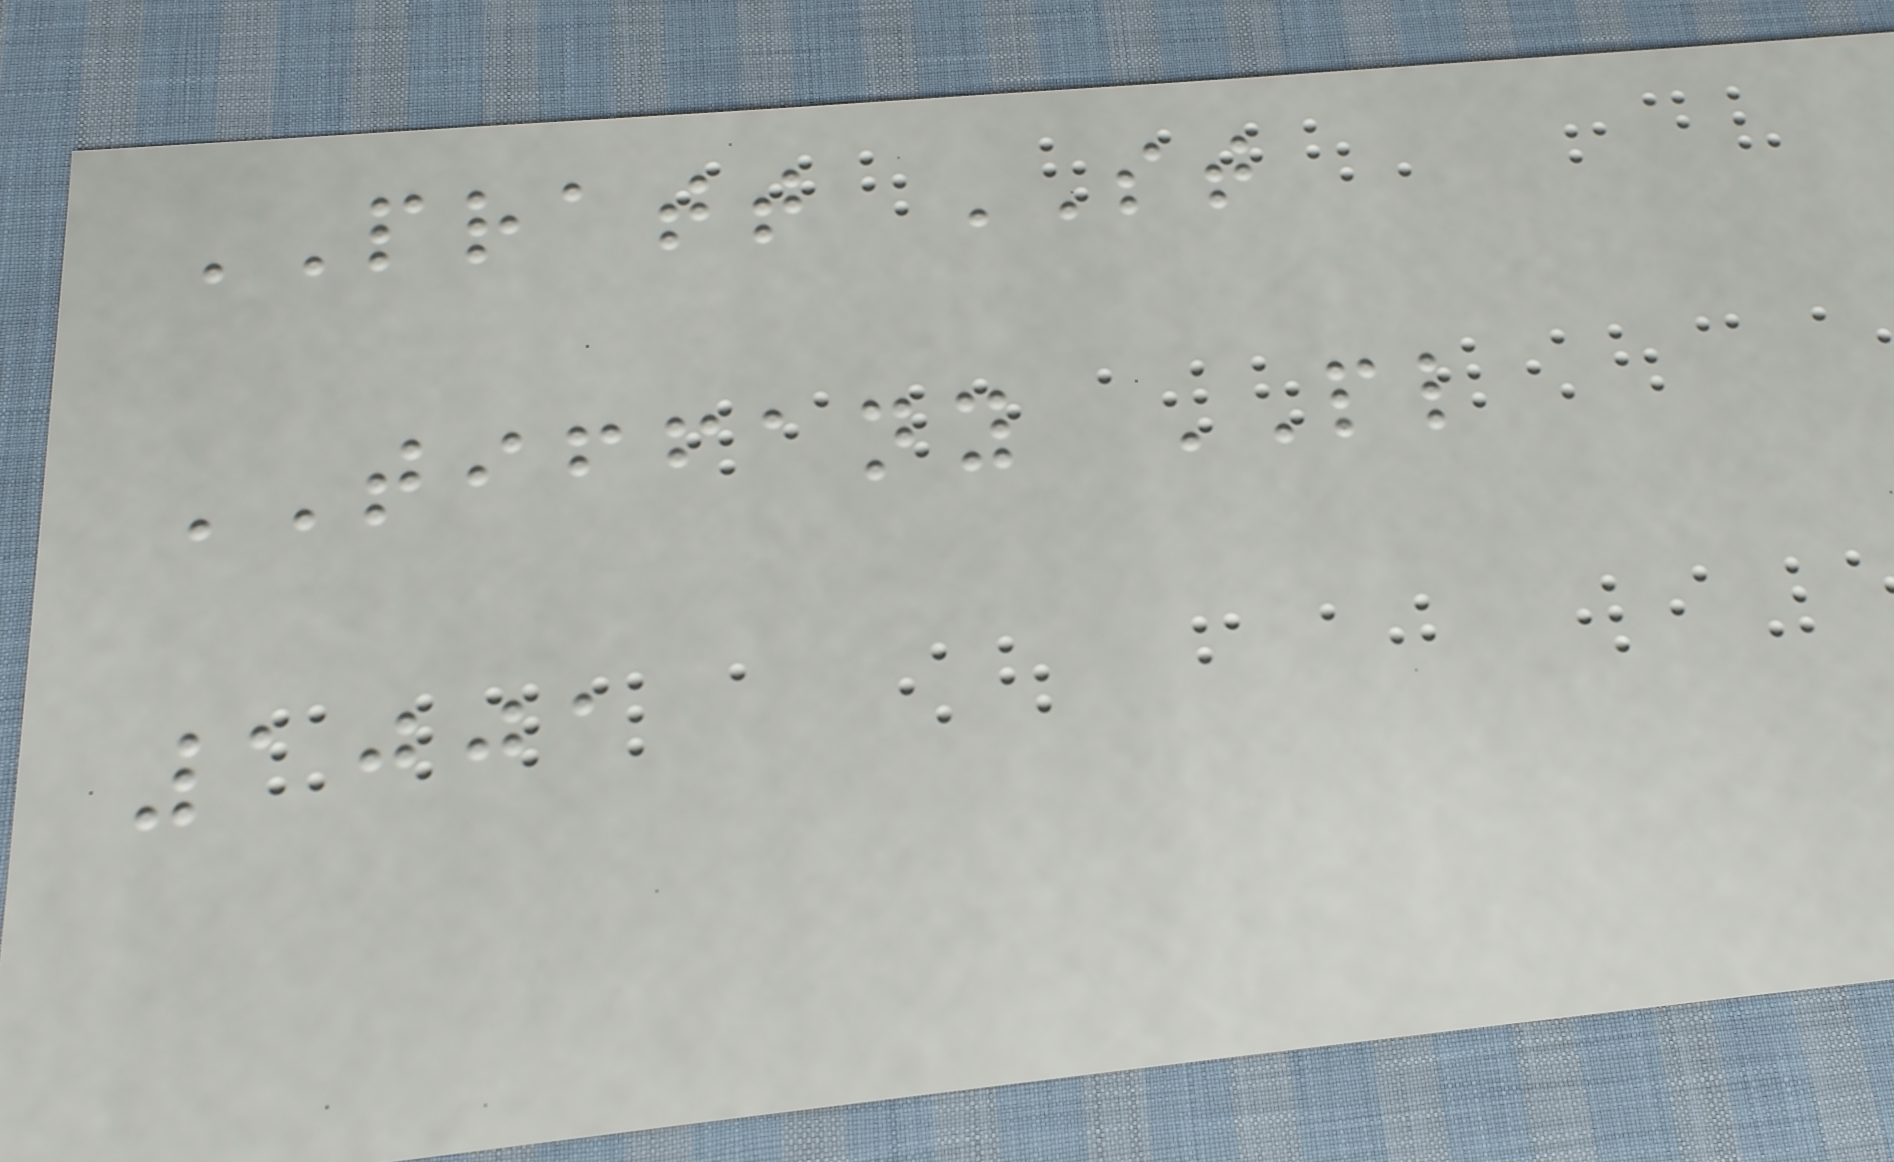PRATT ST
TIFFANY PL
1001
